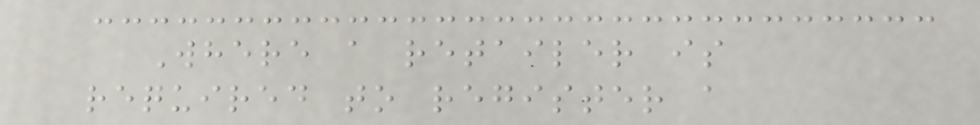Where a retailer is
required to register a
